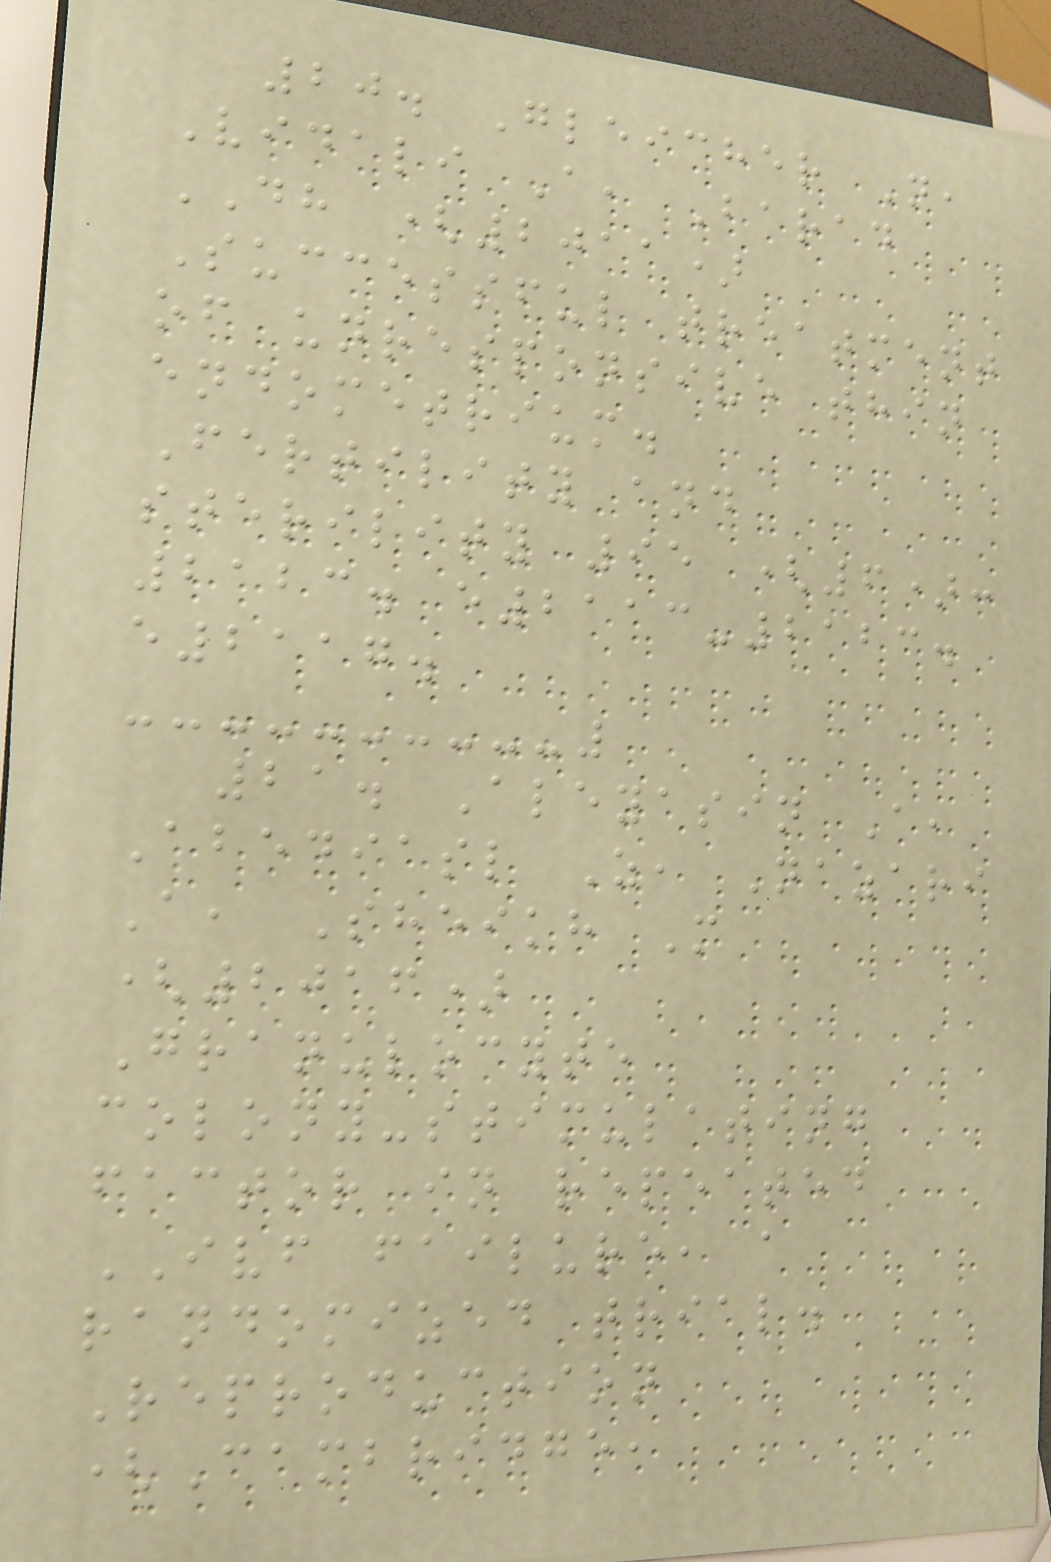20. Gleicher N,
Vidali A, Barad
DH (2011)
Successful treatment
of unresponsive thin
endometrium.
Fertility and
sterility 95 (6):
2123. e2113-2123.
e2117.
21. Aleyasin A,
Abediasl Z, Nazari
A, Sheikh M
(2016)
Granulocyte
colony-stimulating
factor in repeated
IVF failure, a
randomized trial.
Reproduction
(Cambridge,
